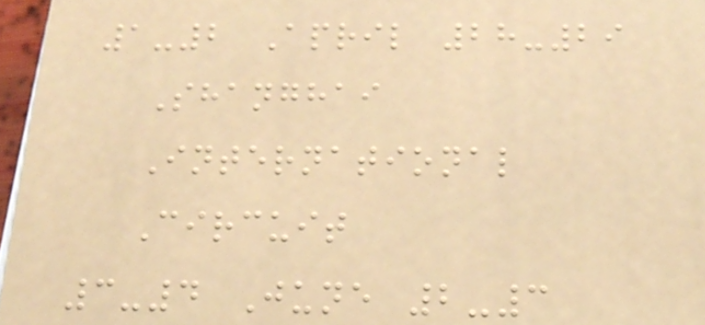1-2 April 28-29
Shanghai
International
Circuit
3-4 June 2-3
